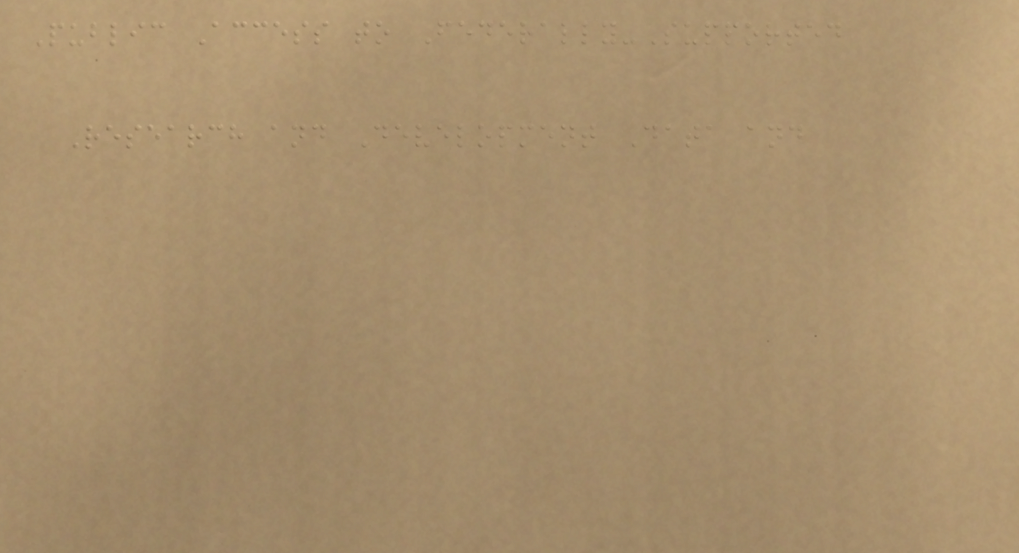Public Access to Federally-Supported
Research and Development Data and
